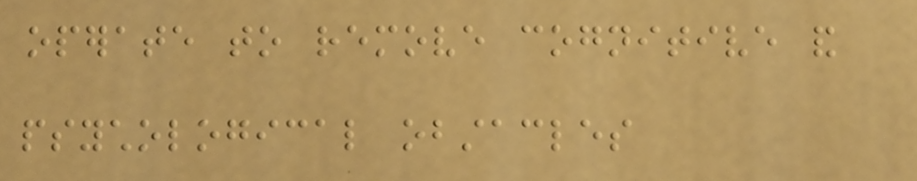operate to remove cognitive and
psychological obstacles
